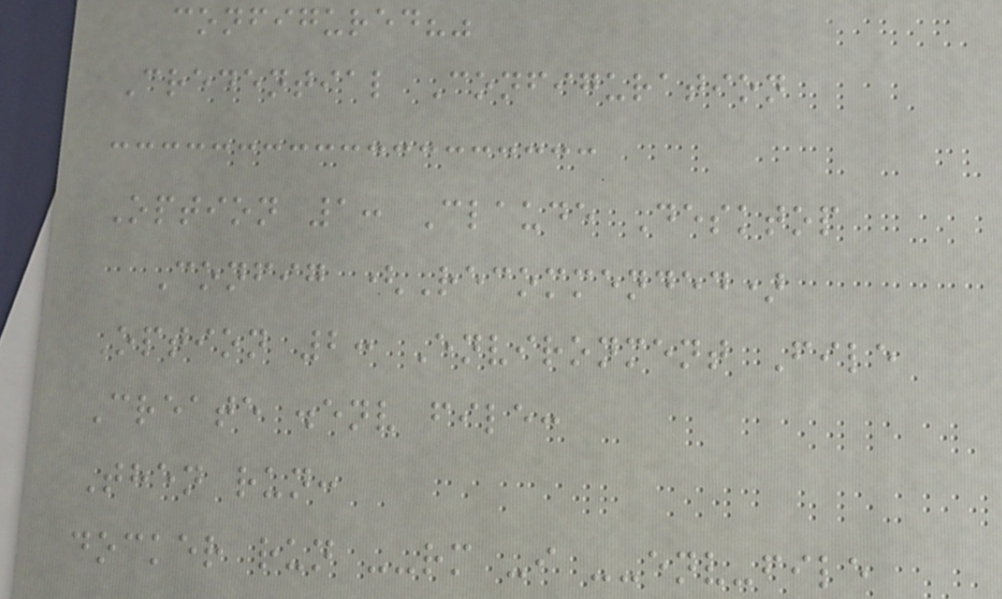configured?"
Credential Configuration
Option 1: Claude Desktop
Config (Recommended)
Option 2: Environment File
Create .env file:
Then run:
docker run --rm -i --env-file
